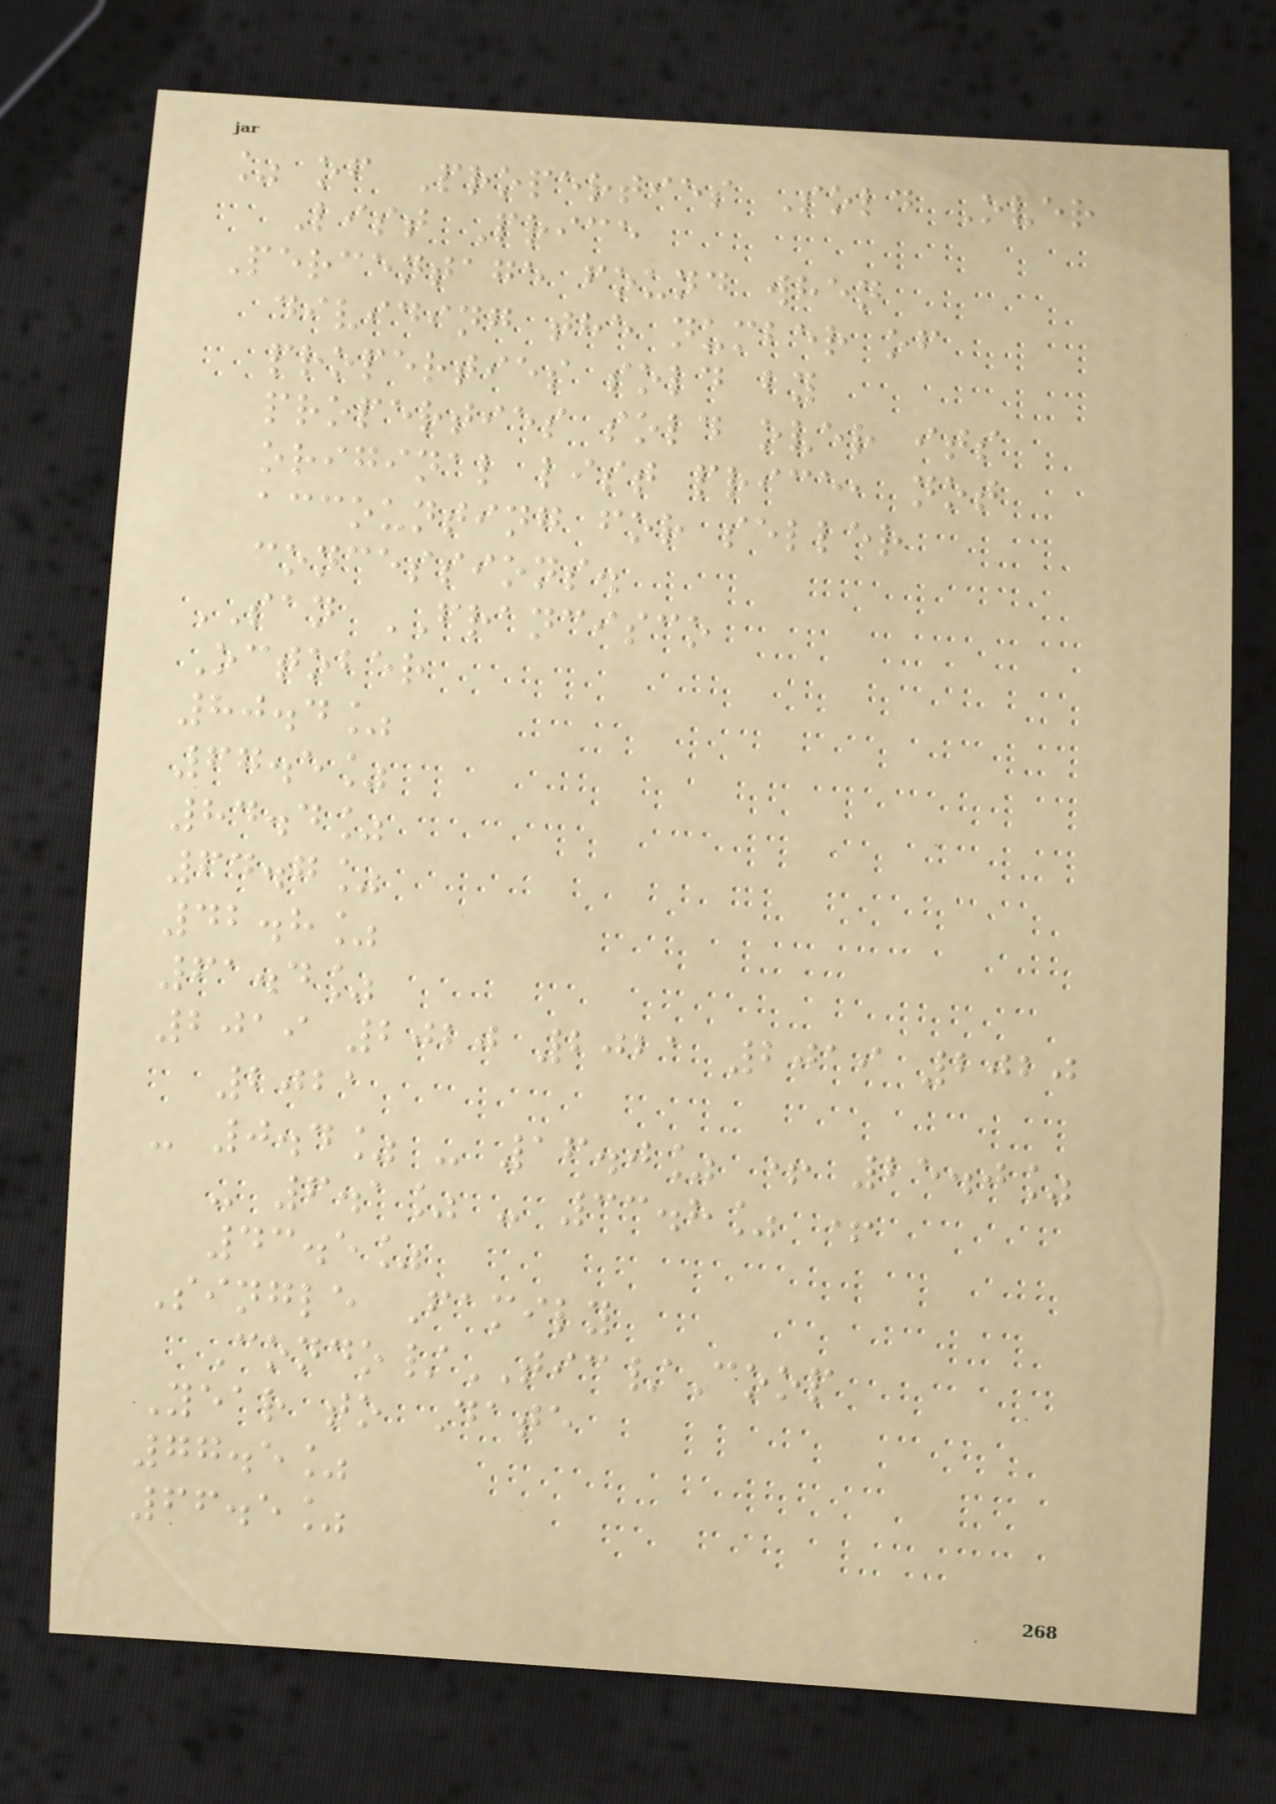% of Properties Sold Over
List Price
Percentage found when
dividing the number of
properties sold by
properties sold over its
original list price, not
accounting for seller
concessions.
SAN FRANCISCO
October
80.4%
67.5%
84.4%
64.7%
42.8%
61.4%
2019 2020 2021 2019 2020
2021
- 0.4% - 16.0% + 25.0%
- 6.1% - 33.8% +
43.5%
Single Family
Condo/TIC/Coop
Year to Date
77.5%
66.5%
